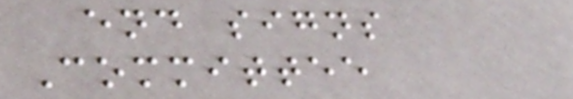end signs
Committee
